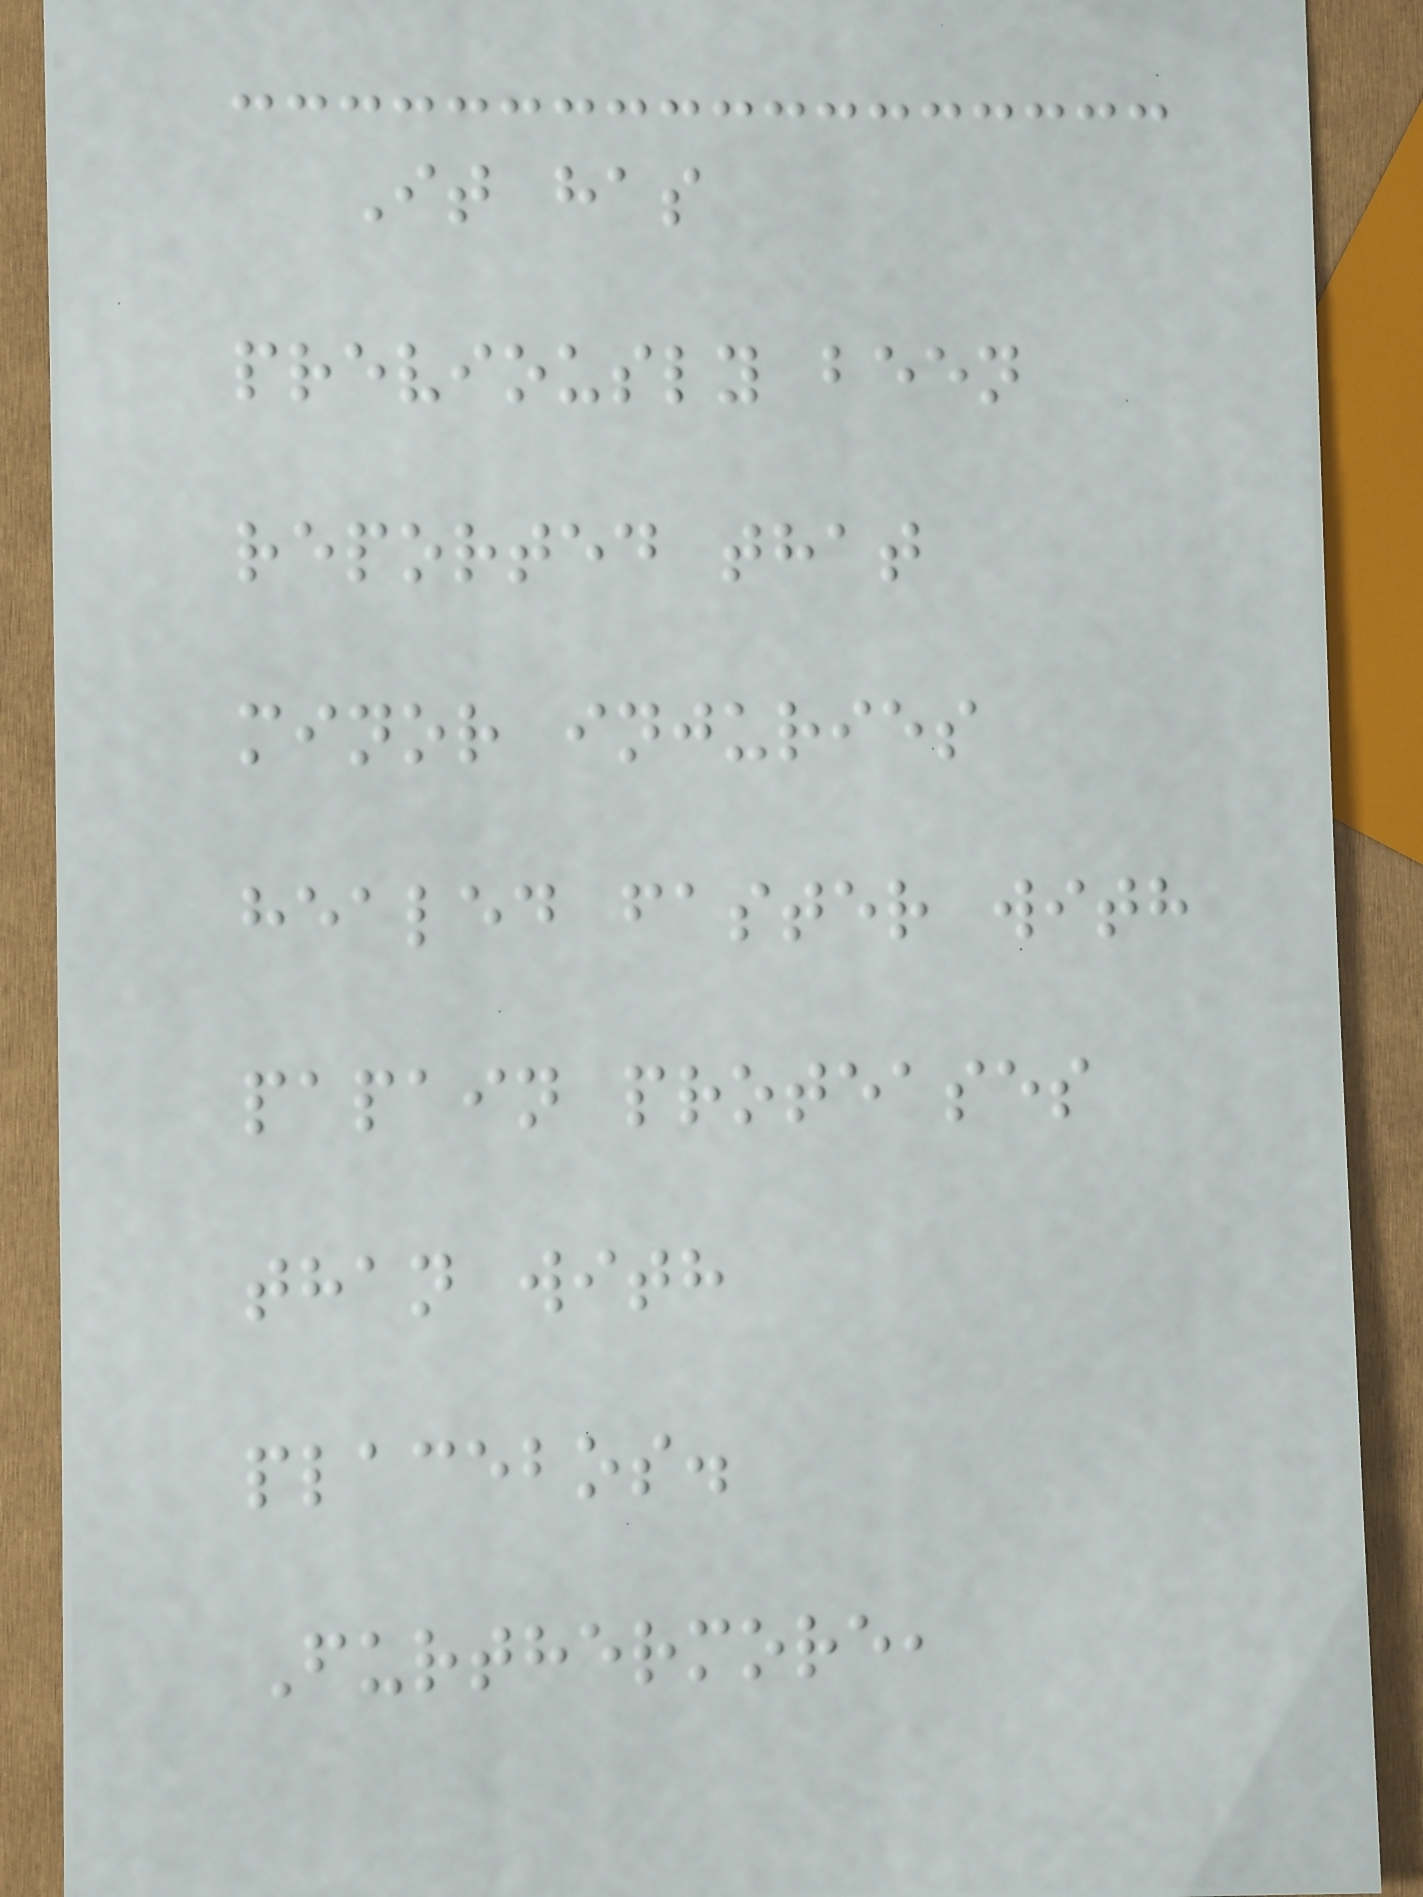It has
previously been
reported that
minor injuries
healed faster with
papain proteases
than with
placebos.
Furthermore,
